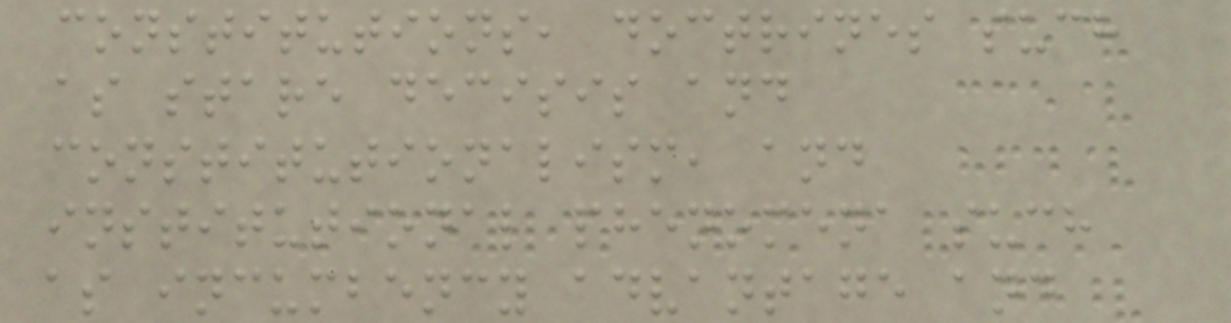constitutions, doctrines such
as stare decisis and
constitutionalism, and
institutional phenomena such
as incumbency advantage and
